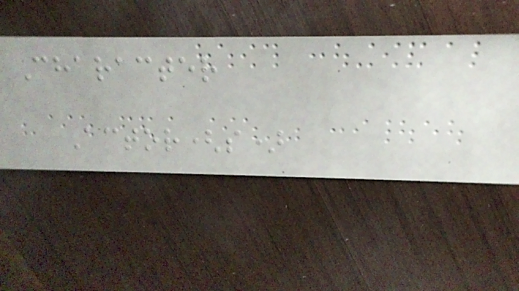Character
Actor(s)
